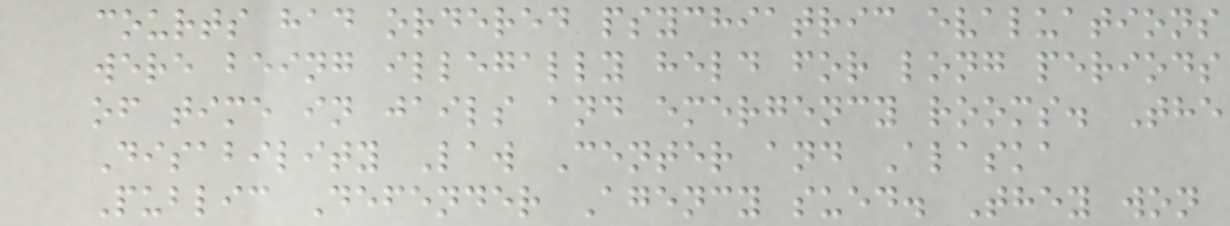courts had ordered psychiatric evaluations
were being illegally held for long periods
of time in jails and emergency rooms. The
Disability Law Center and Alaska
Public Defender Agency sued. They won
